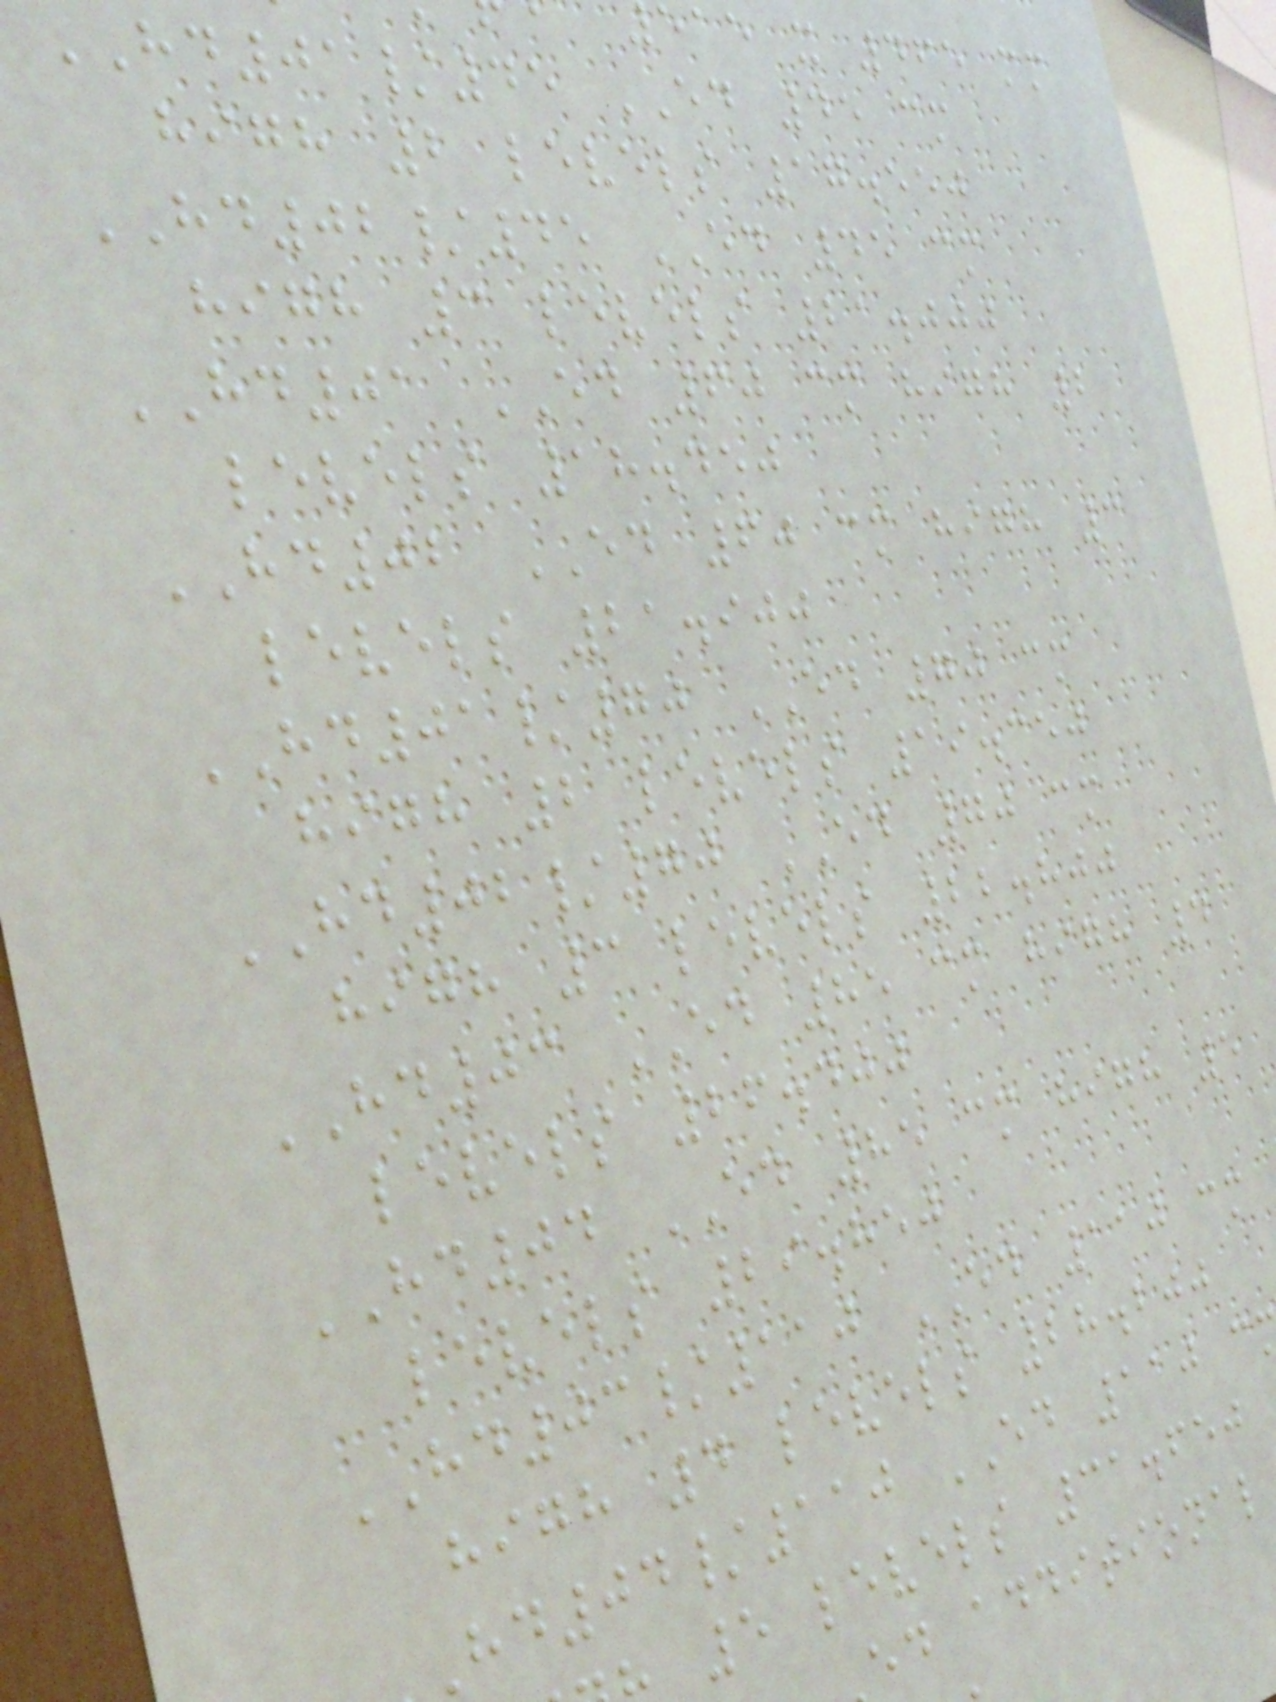eae x 465 mm
HD01/45 ED 45 cm
high 2 levels 17.550
HD02/45 ED 45 cm
high 3 levels 21.000
HD01 ED 60 cm high 2
levels 18.450
HD02 ED 60 cm high 3
levels 21.900
HD01/70 ED 70 cm
high 2 levels 19.350
HD02/70 ED 70 cm
high 3 levels 22.800
HD03 ED 85 cm high 4
levels 26.400
HD04 ED 85 cm high 5
levels 29.850
HD03/110 ED 110 cm
high 4 levels 28.200
hd04/110 ED 110 c
5 levels 31.650
ed additional
